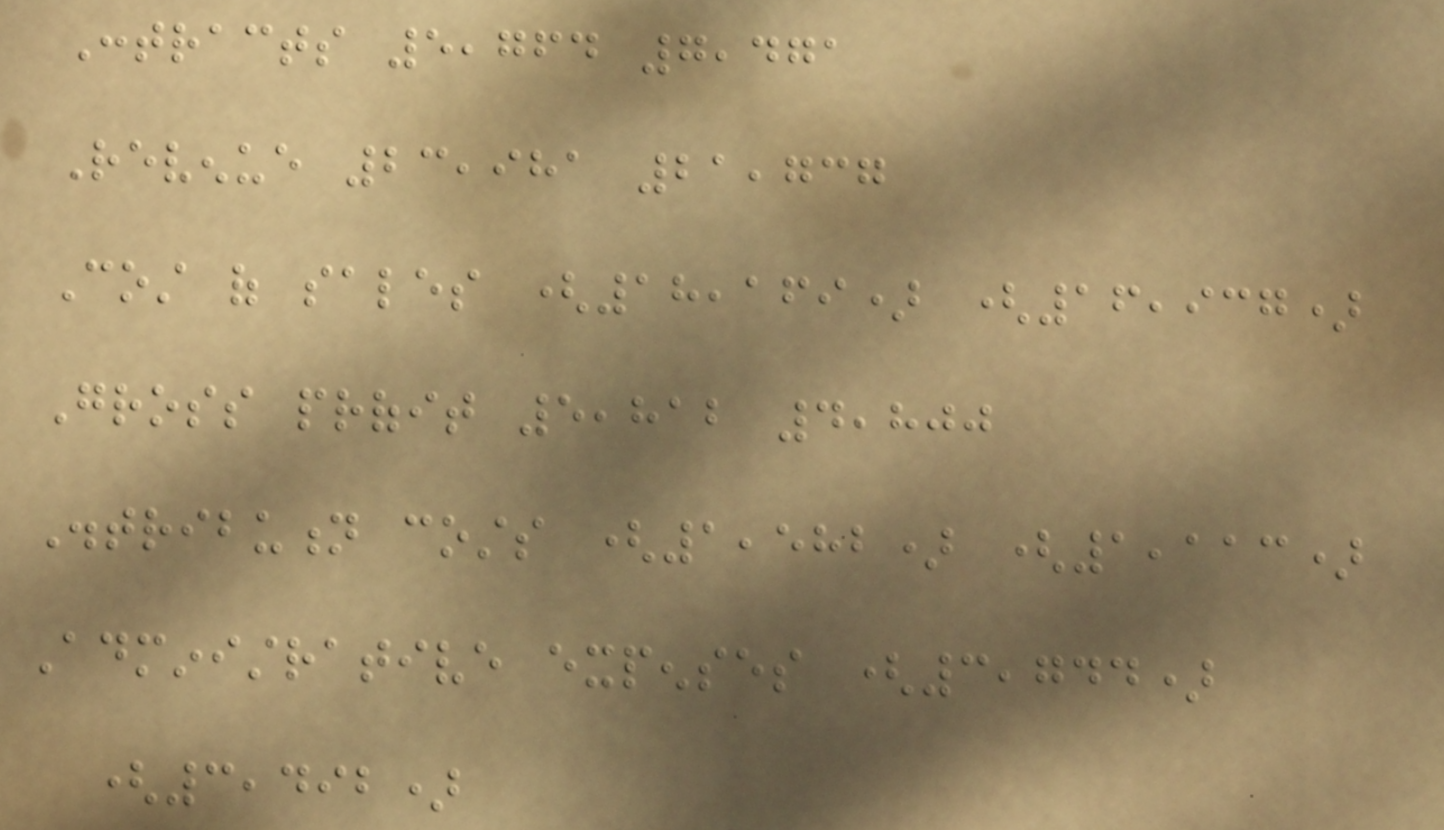Contracts 5,764 7,471
Revenue 23,981 21,737
Cost of sales (18,169) (16,937)
Gross profit 5,812 4,800
Distribution costs (1,582) (1,113)
Administrative expenses (3,744)
(3,492)
